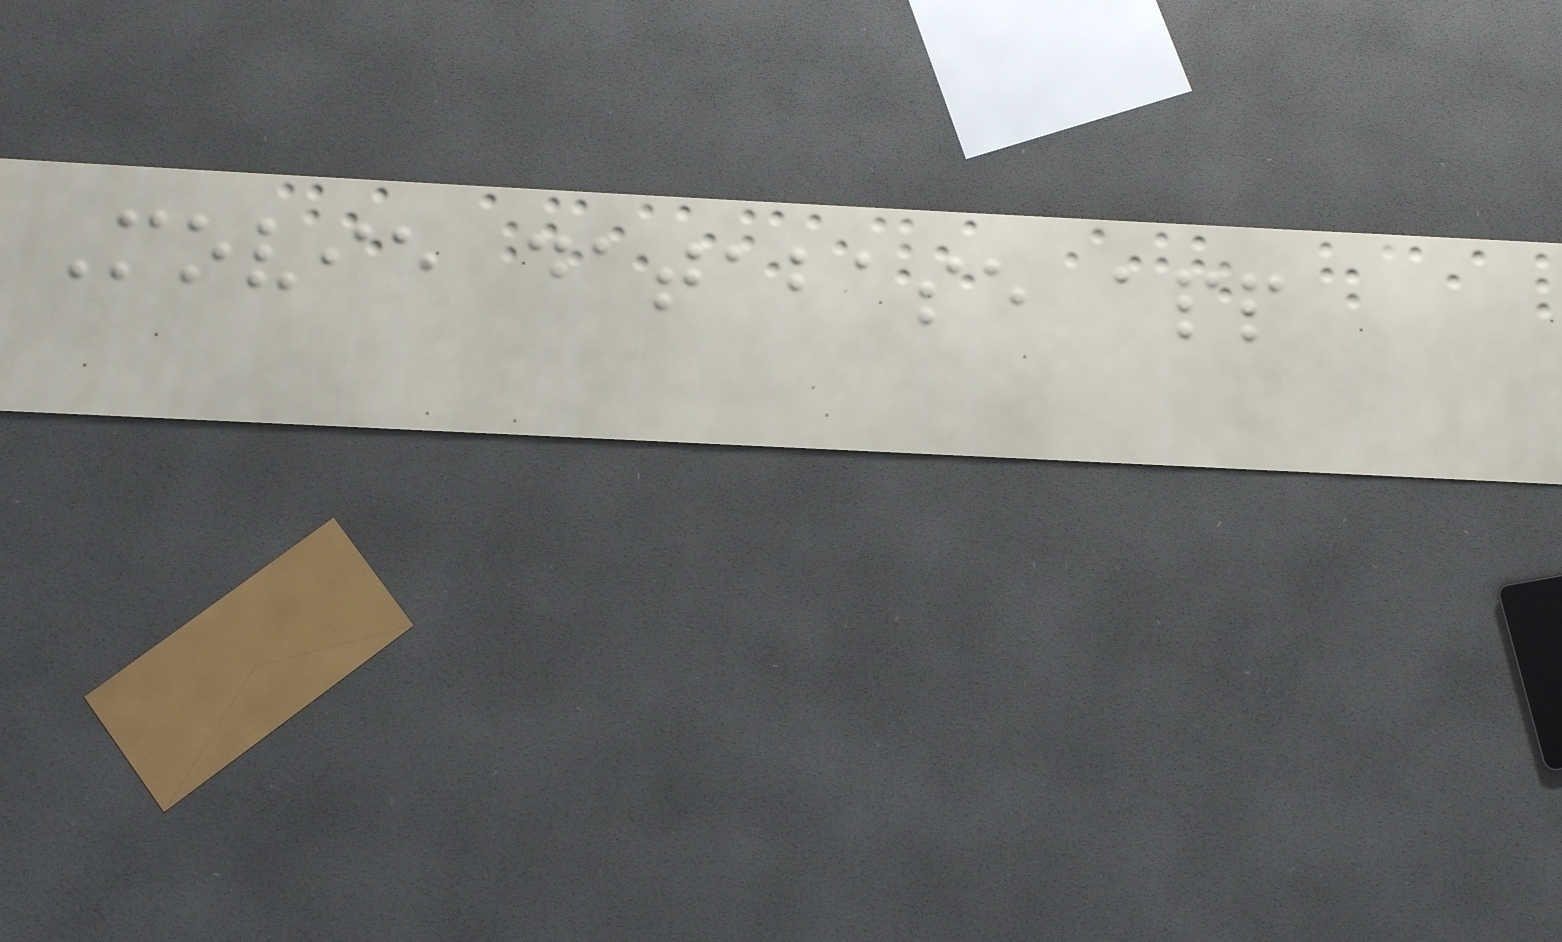Movie database app
